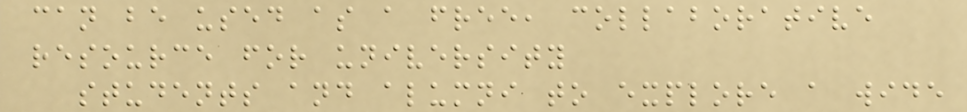can be used as a free, collaborative
resource for university
students and alumni to explore a wide
